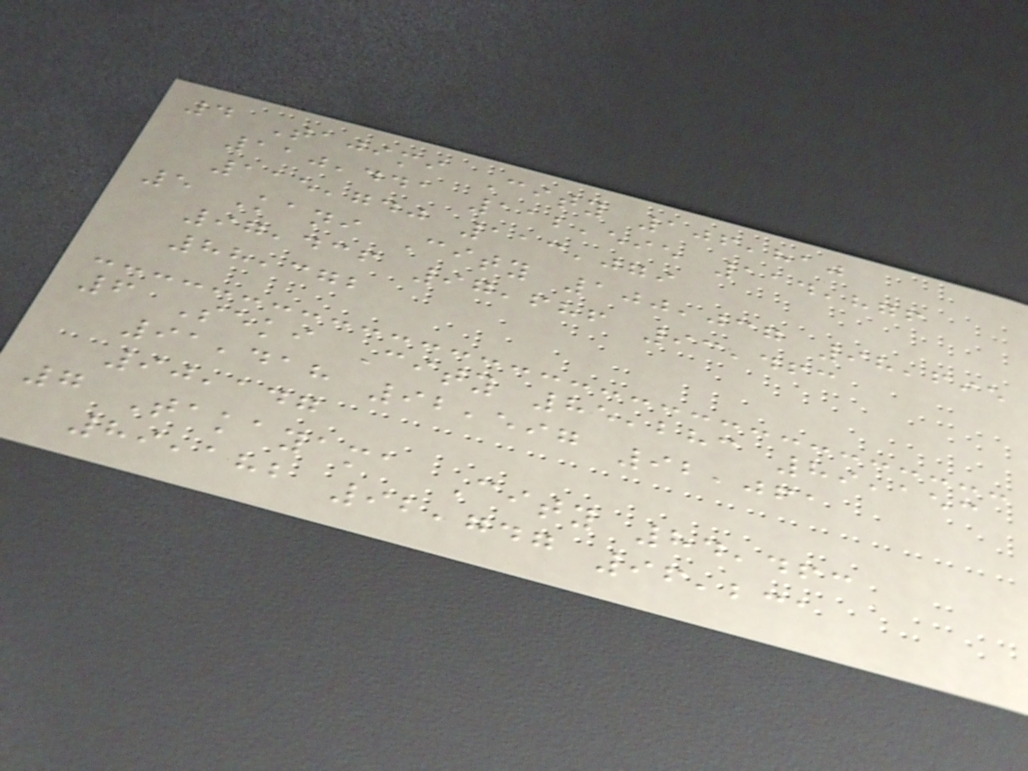4 Tajimi City 106,810
110,441 112,595 114,876
115,740 113,079
5 Kani City 100,037 98,695
97,436 97,686 93,463
88,372
6 Seki City 85,283 89,153
91,418 92,597 92,061
90,147
7 Takayama City 84,463
89,182 92,747 96,231
